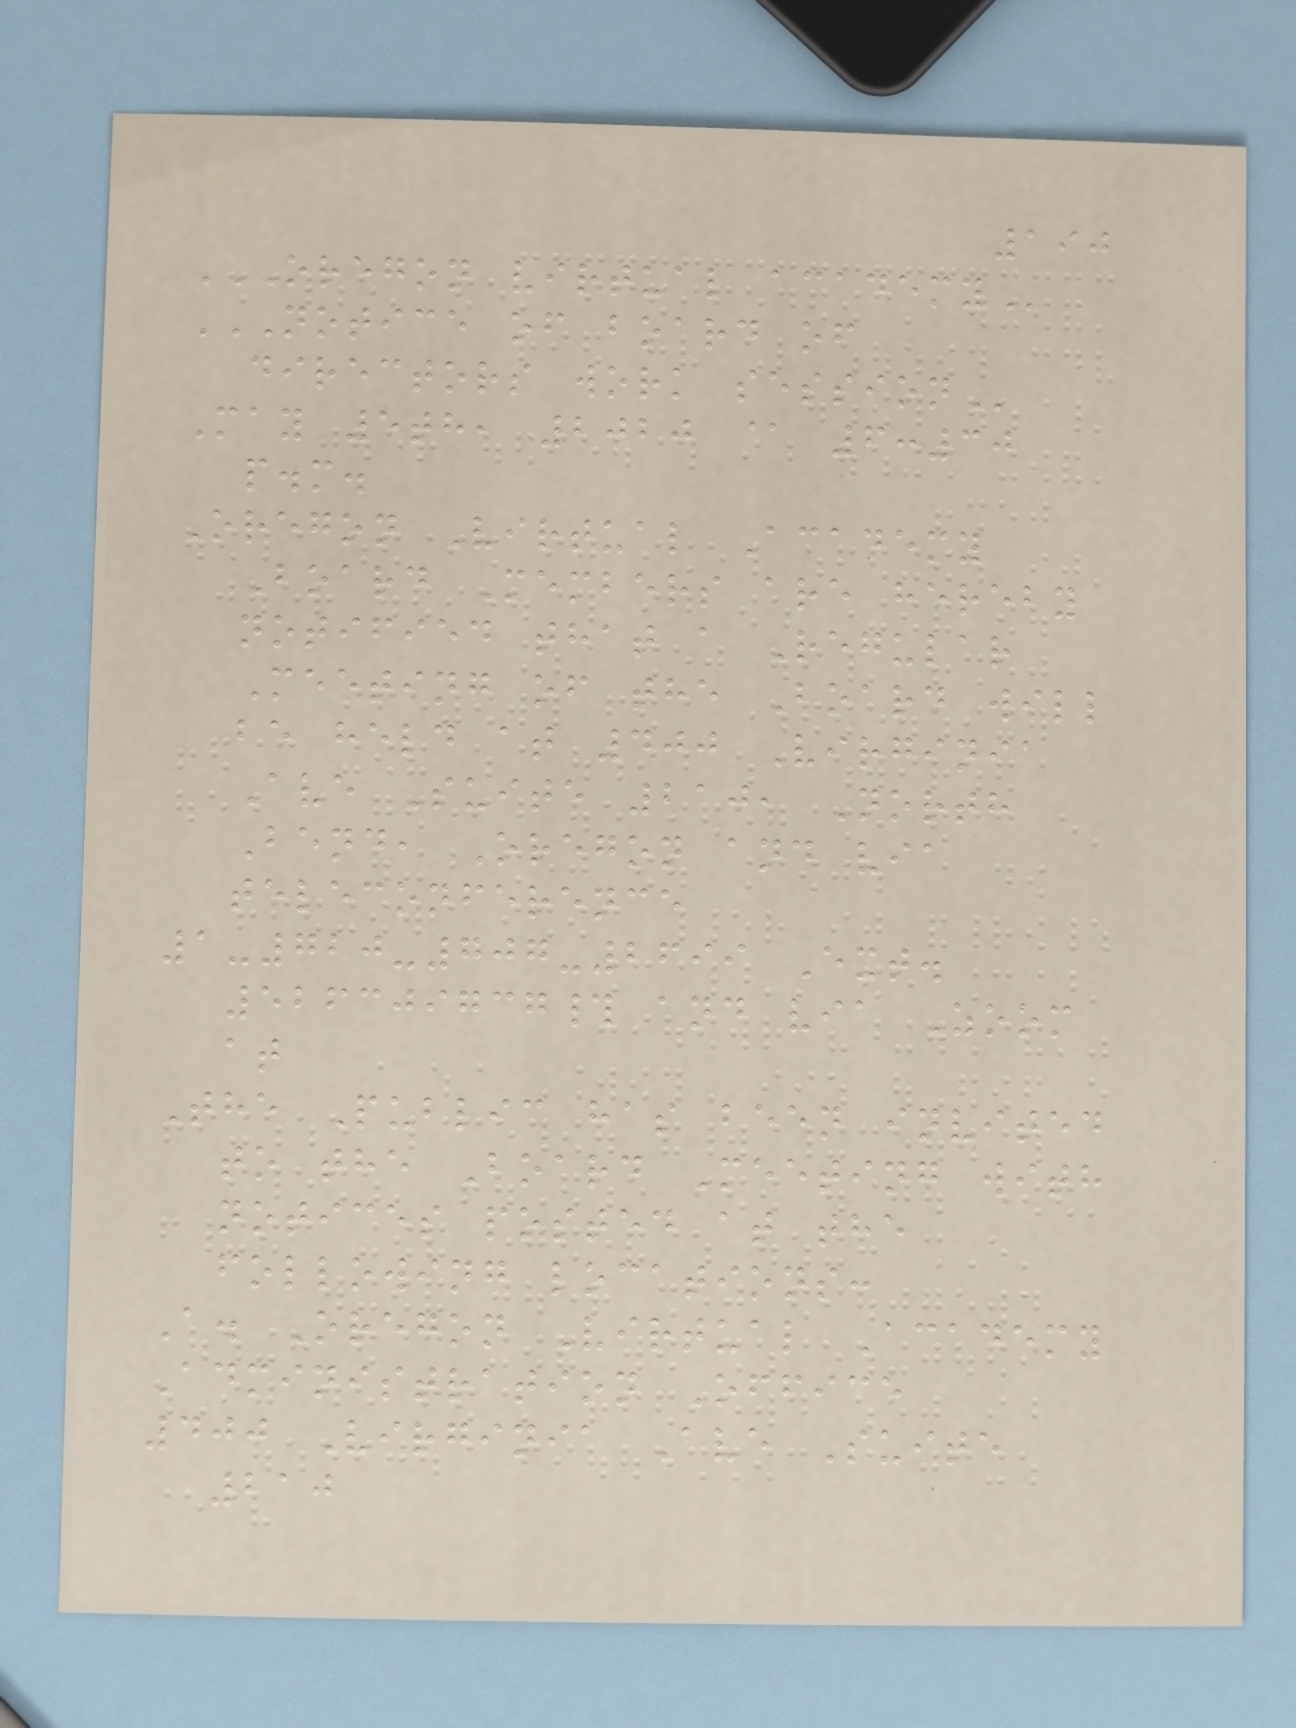190
OREGON VIRTUAL ACADEMY
NOTICE OF BOARD OF
DIRECTORS WORK SESSION
May 5th, 2020 @ 6:30
p.m.
Oregon Virtual Academy
Board Members are hereby
notified that a Regular
Meeting of the Board will
be held at 400 Virginia
Ave Suite 210, North
Bend, Oregon and via
teleconference
1-720-707-2699 Ext.
526309737# and via Zoom
at
The Public has been invited
to the Board Meeting with
notices posted at the
following locations:
A. Oregon Virtual Academy
Administration Office
400 Virginia Ave Suite
210
